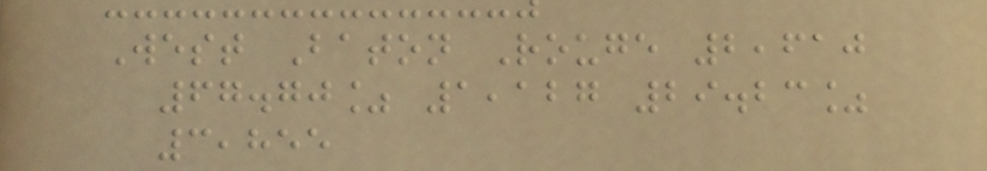West Baton Rouge 2,610
67.70% 1,127 29.23%
3,855
